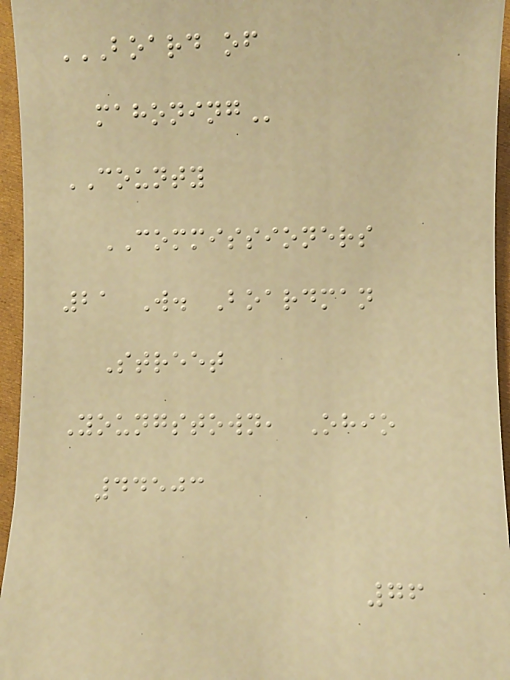BOARD OF
MAHONING
COUNTY
COMMISSIONERS
21 W. Boardman
Street
Youngstown, Ohio
44503
76
